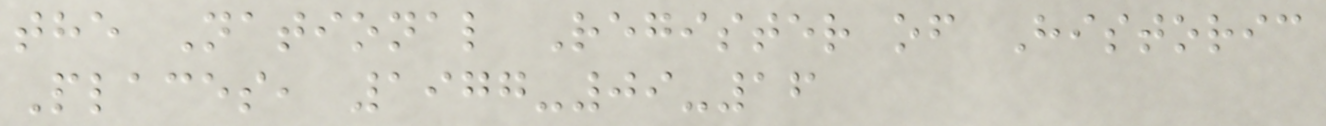the National Register of Historic
Places, 1977-09-16
